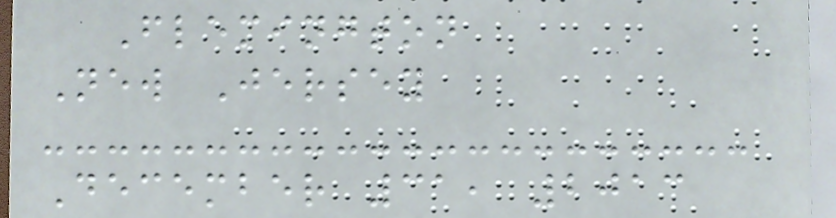Flemington
New Jersey
December 31, 2013
